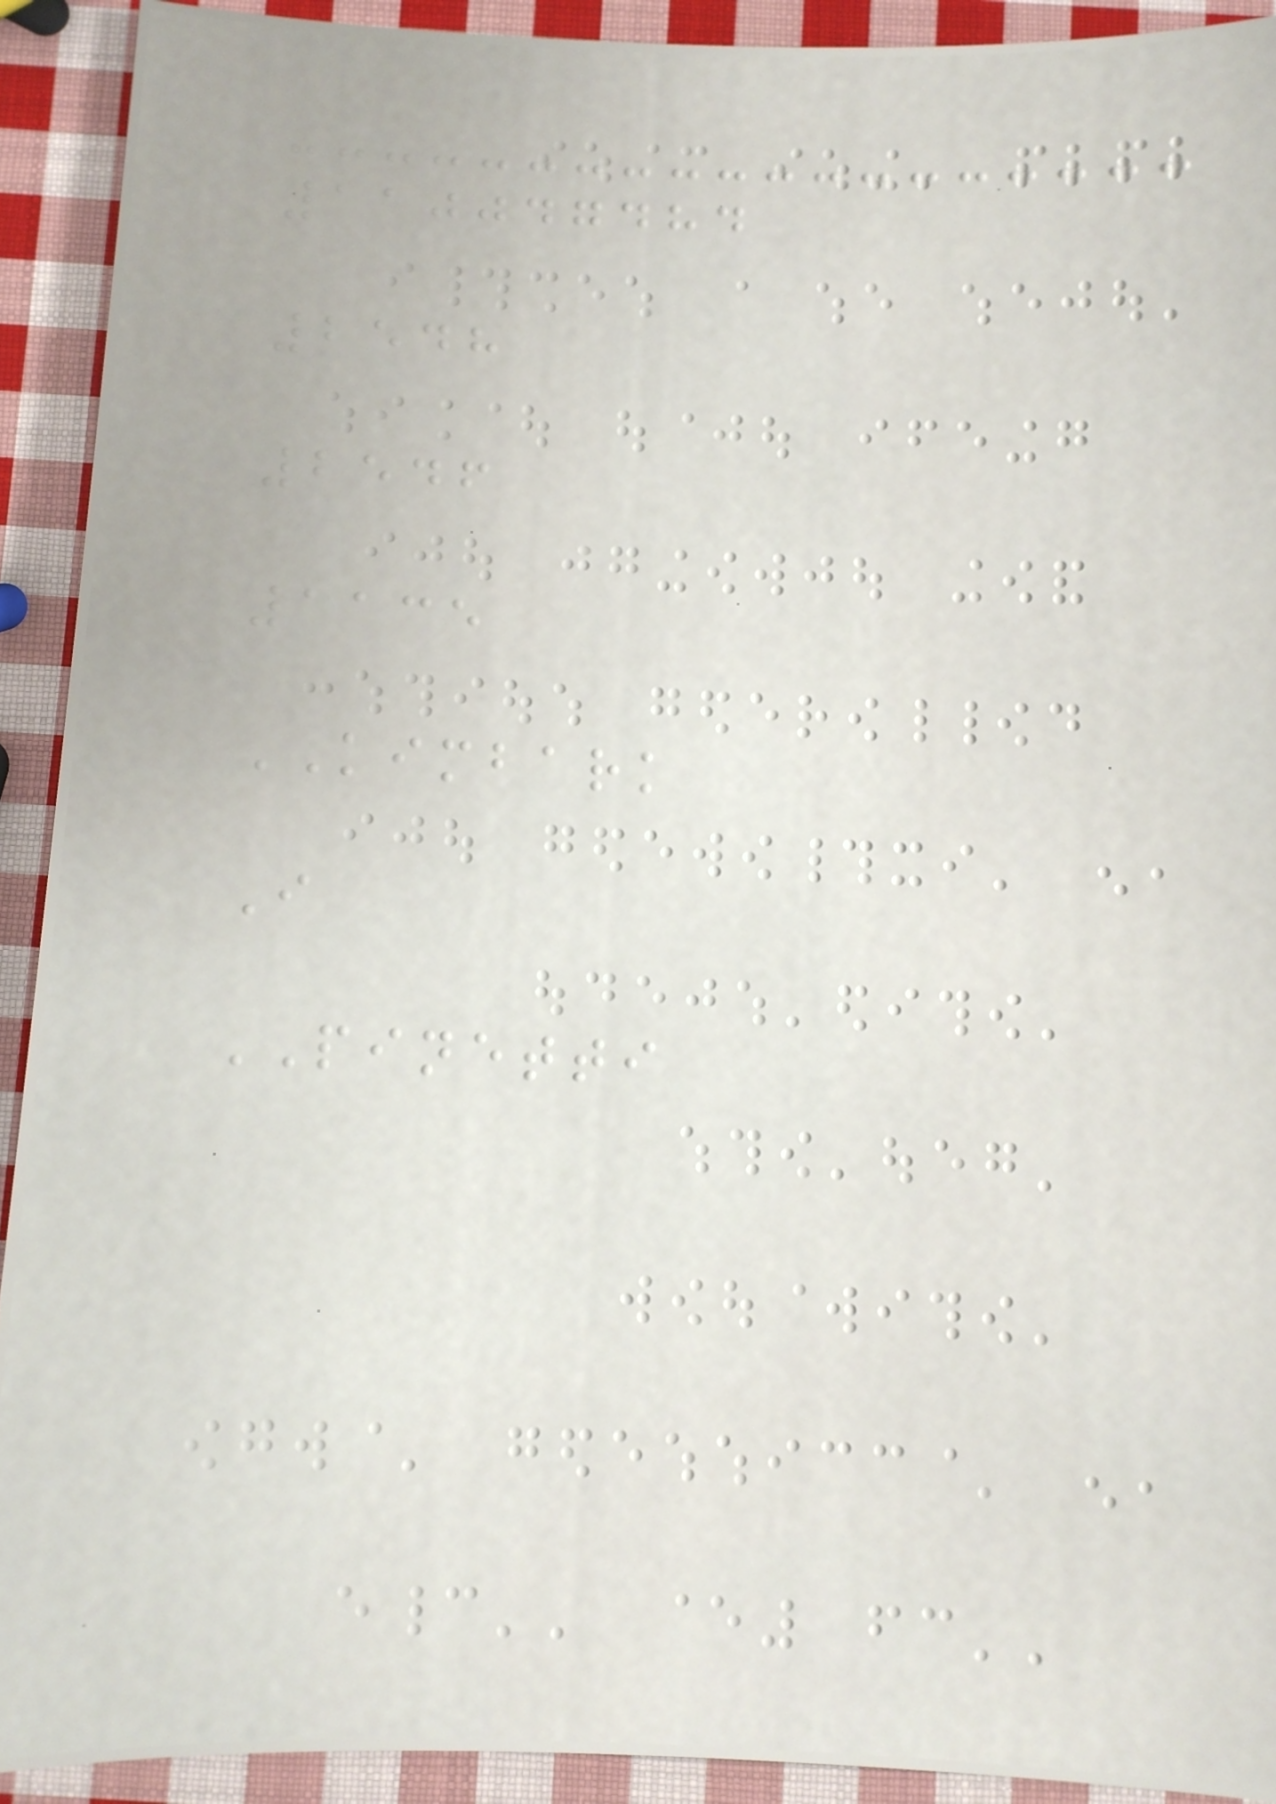110047484
2548
2546
1135
KIMBARK
I
PINETTI
